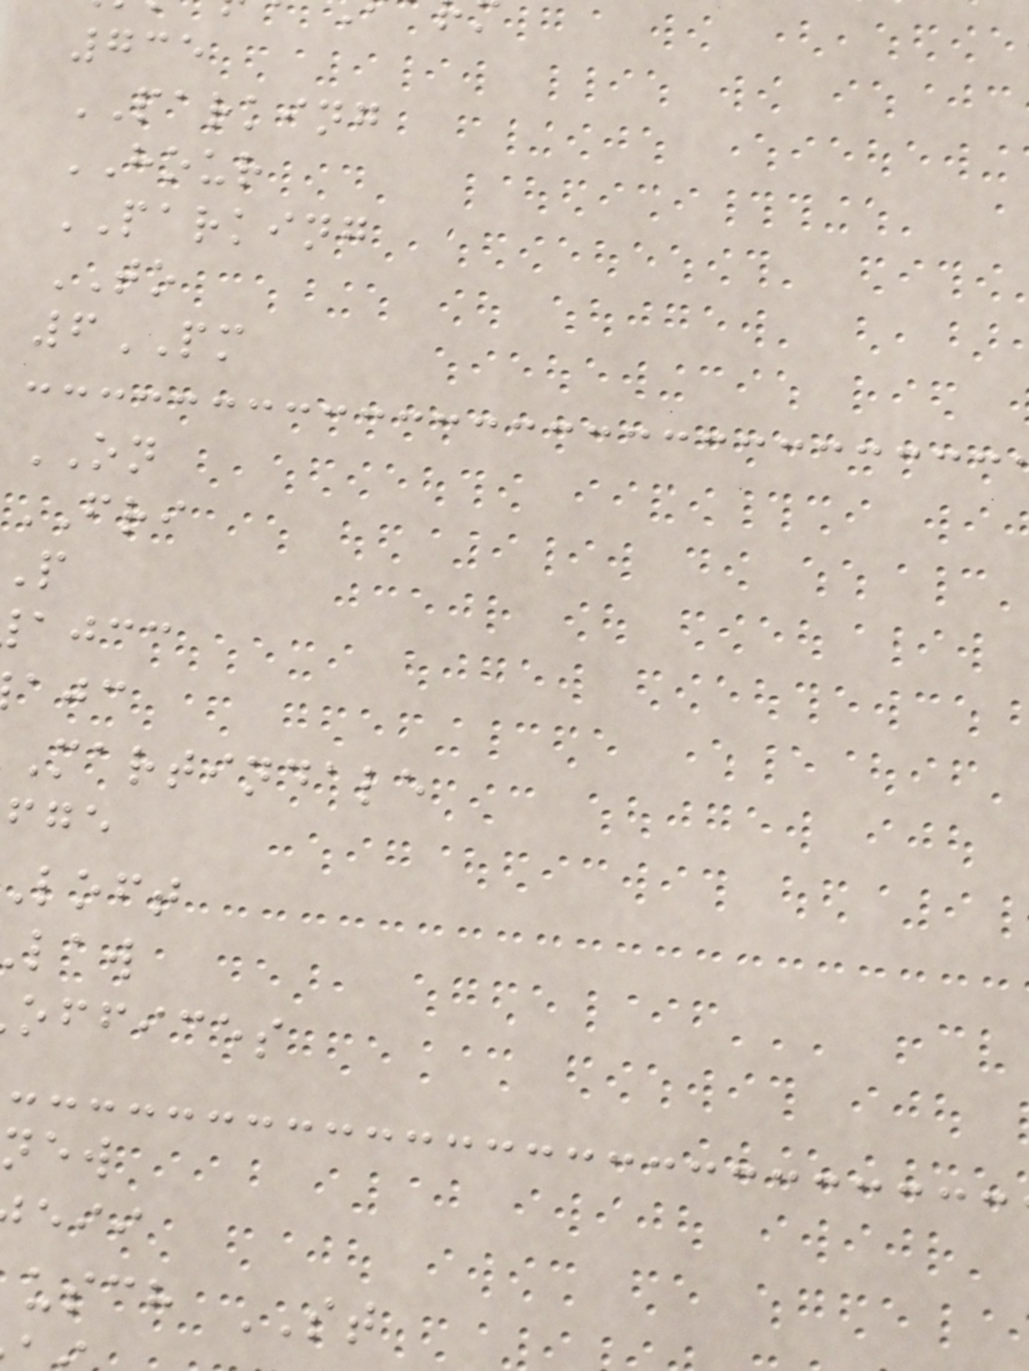735
PARKING
HOUR
PARKING
TO
6PM
ON
FRI
ajcc
martindale
loft
offices
usch ST
